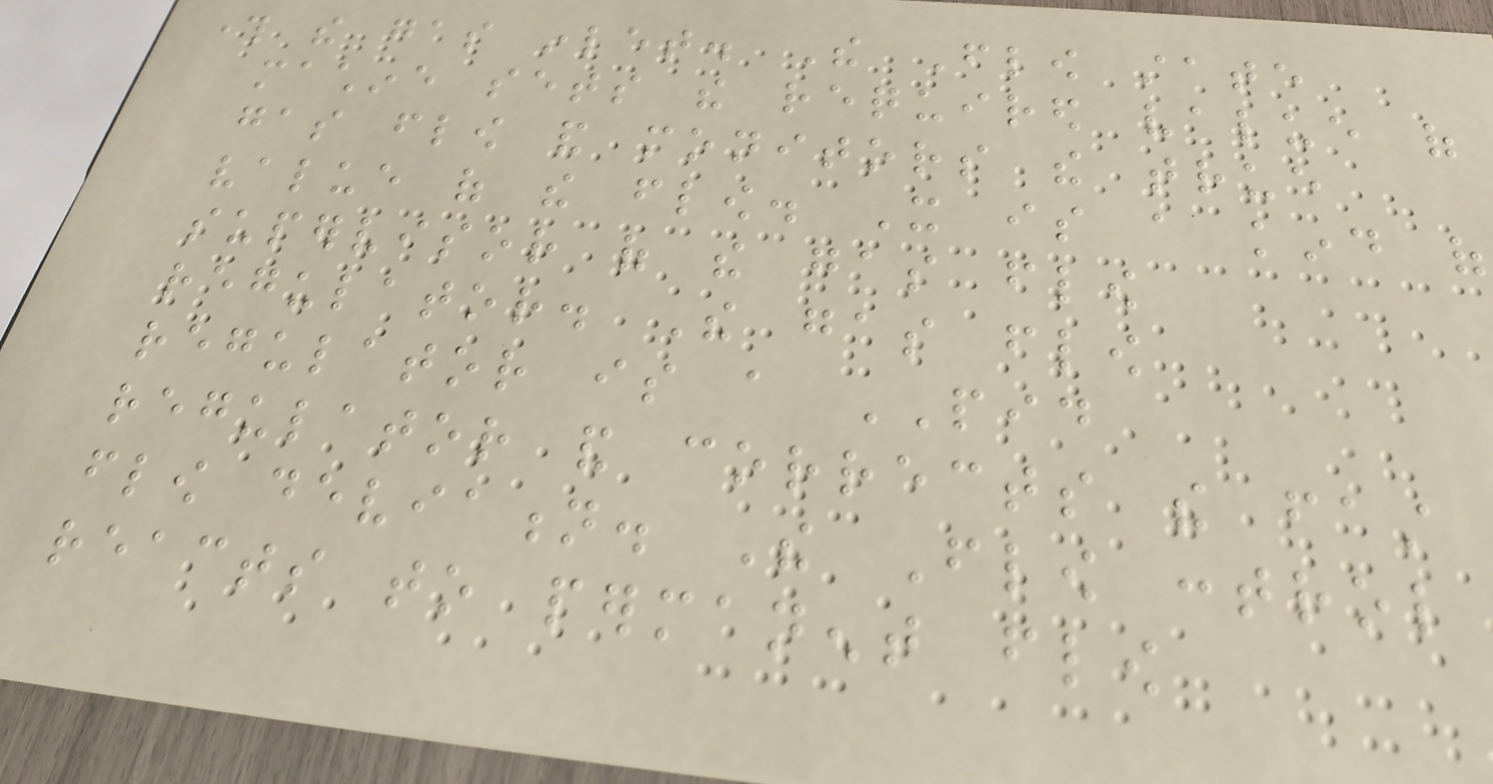through the gas inlet. The Flow state
machine sets the required value of
gas flow and monitors the true
value of the flow. It is a kind of
supervisor of the gas flow
regulator. The gas flow
regulator is a PID
regulator and corrects the fast
flow deviation. The Flow control
reacts to permanent flow
